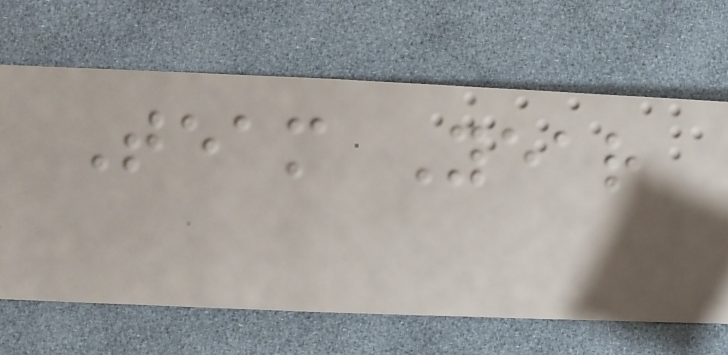Team Year
